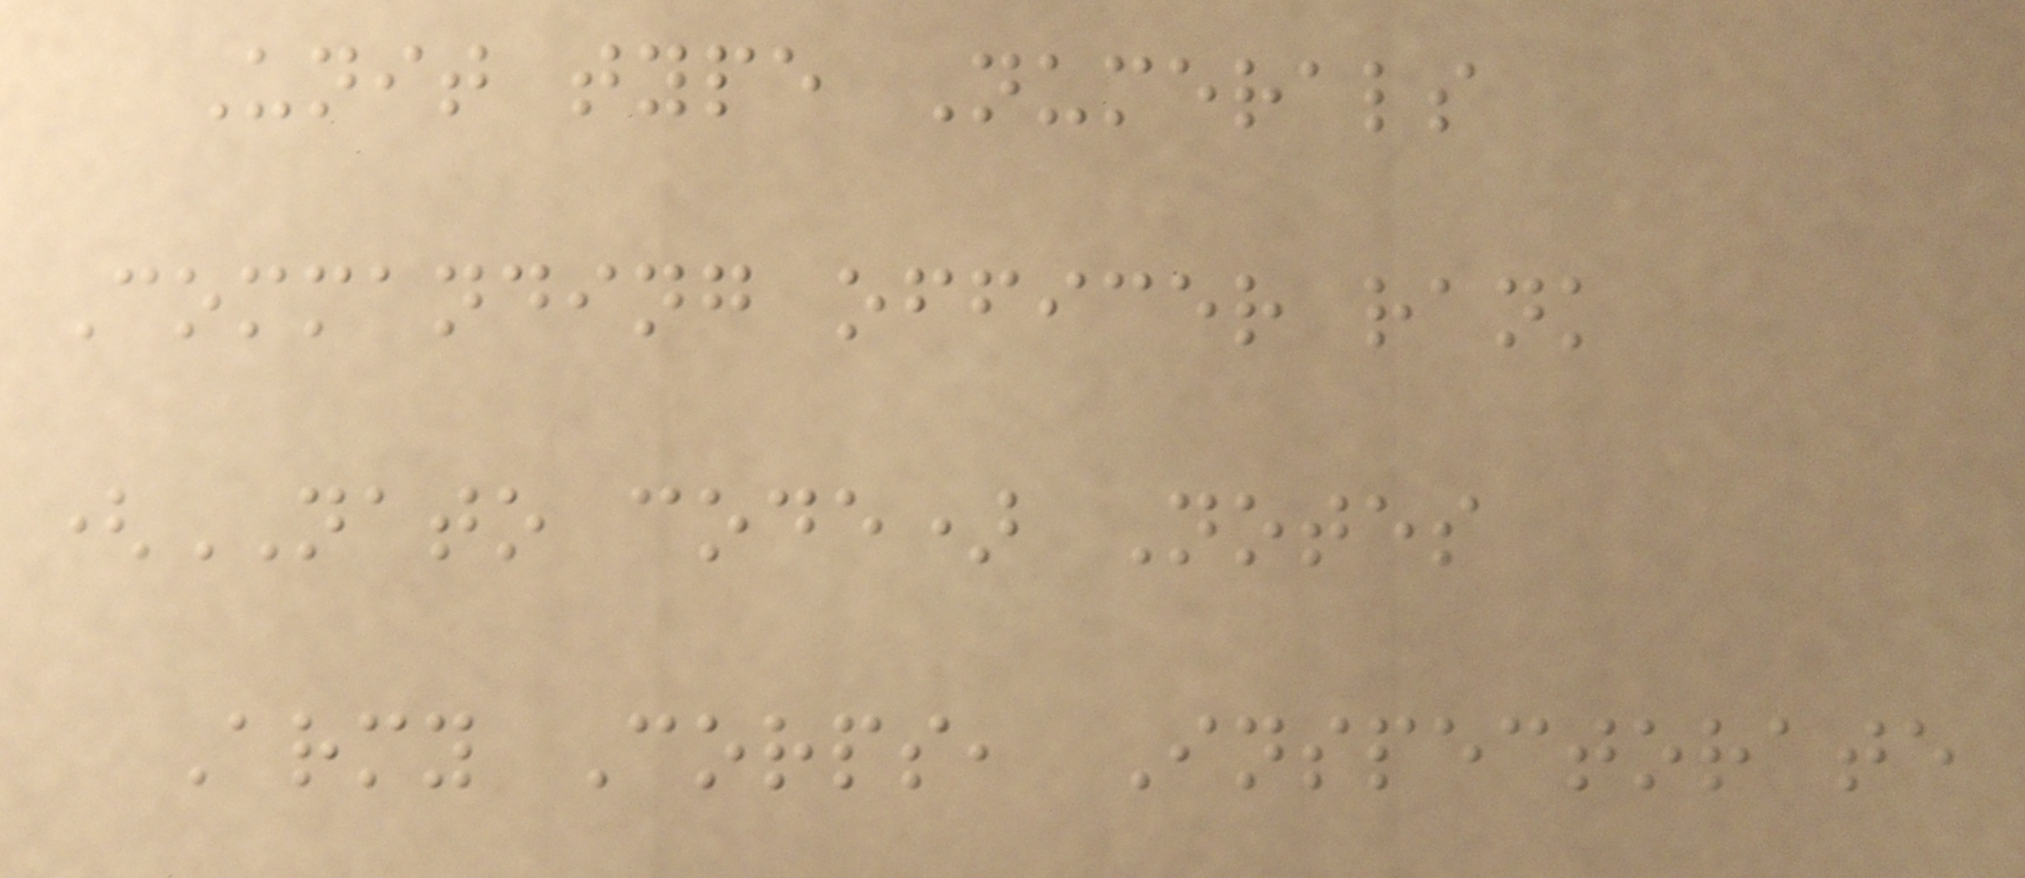Unit type Numerals
Commanding officer rank
(NATO code) Notes
Army Corps, Inspectorate
